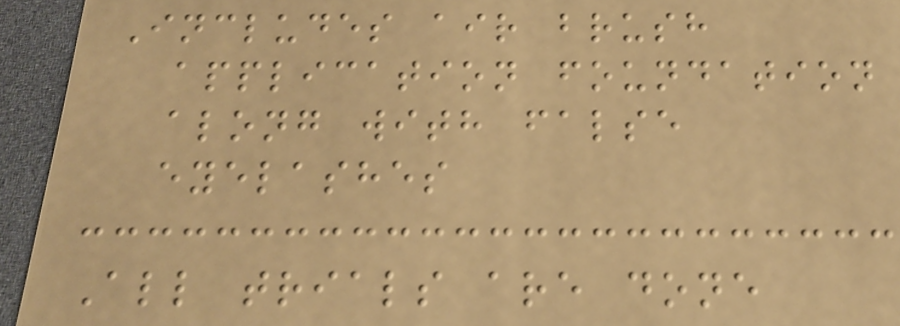Includes air brush
application foundation
along with false
eyelashes
All trials are done
